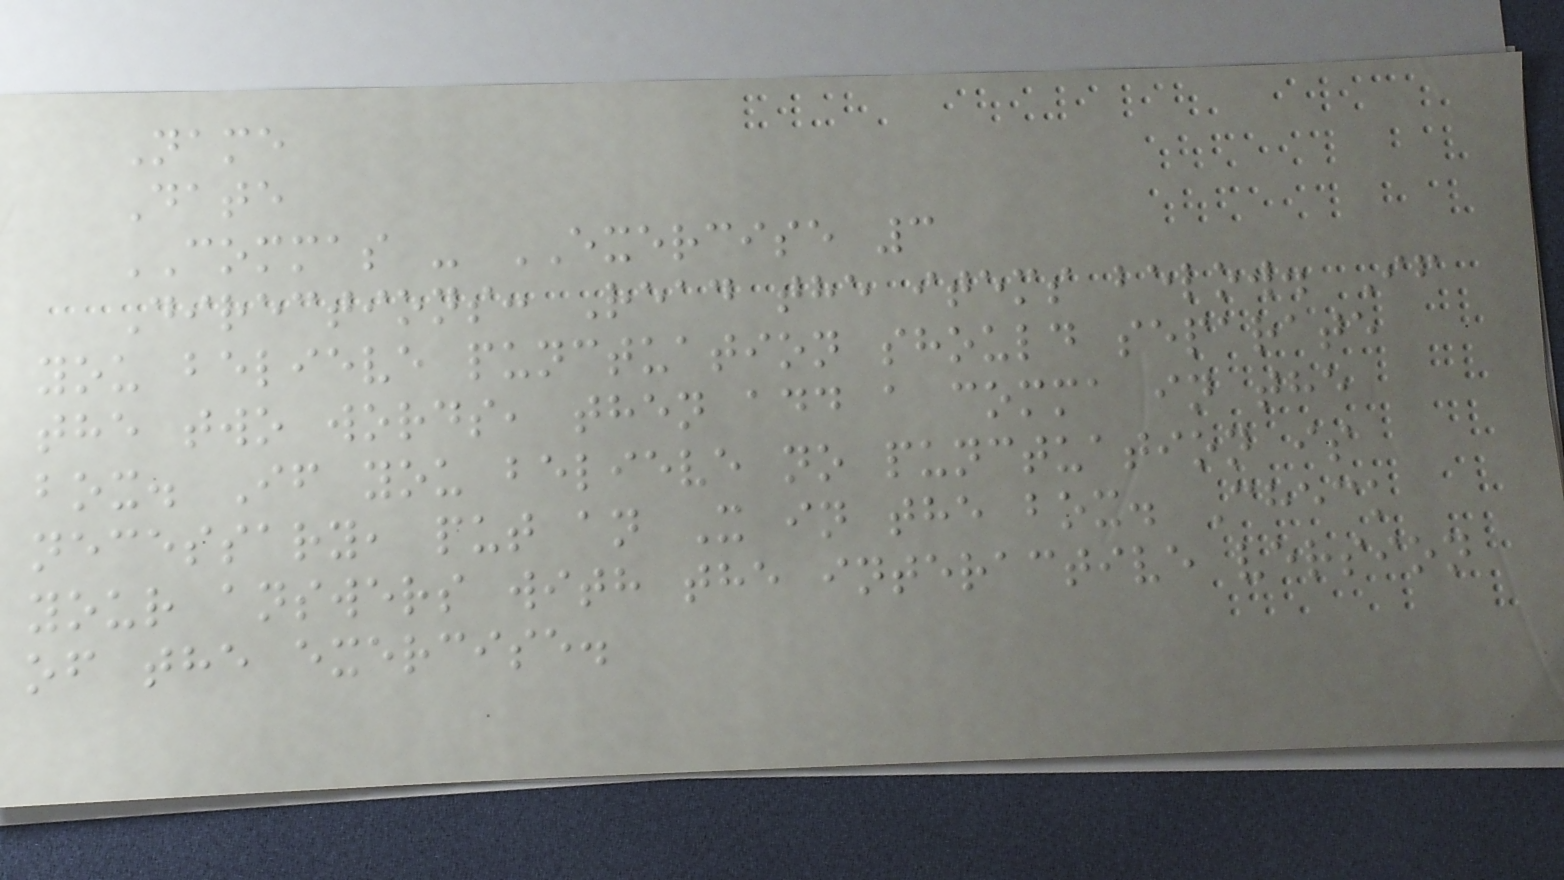Name
Date
COMMAS - EXERCISE 3
Directions: Read the items below. If
you believe punctuation should separate
the two words, then add a comma in the
box. If you believe no punctuation is
necessary, put an X in the box. Check
your answers with the interactive version
of the exercise.
